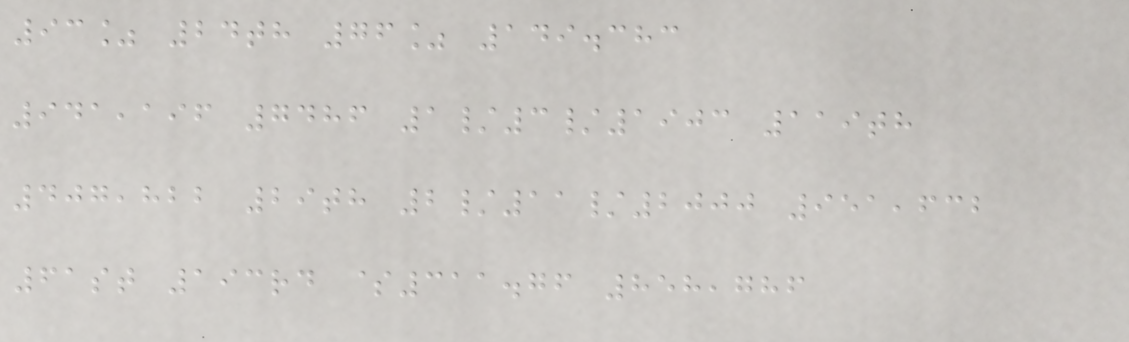93% 24th 76% 149.383
941,196 7486 1/3/1903 119th
407,822 29th 2/11/2000 951,632
61st 193rd $311.76 858,786
